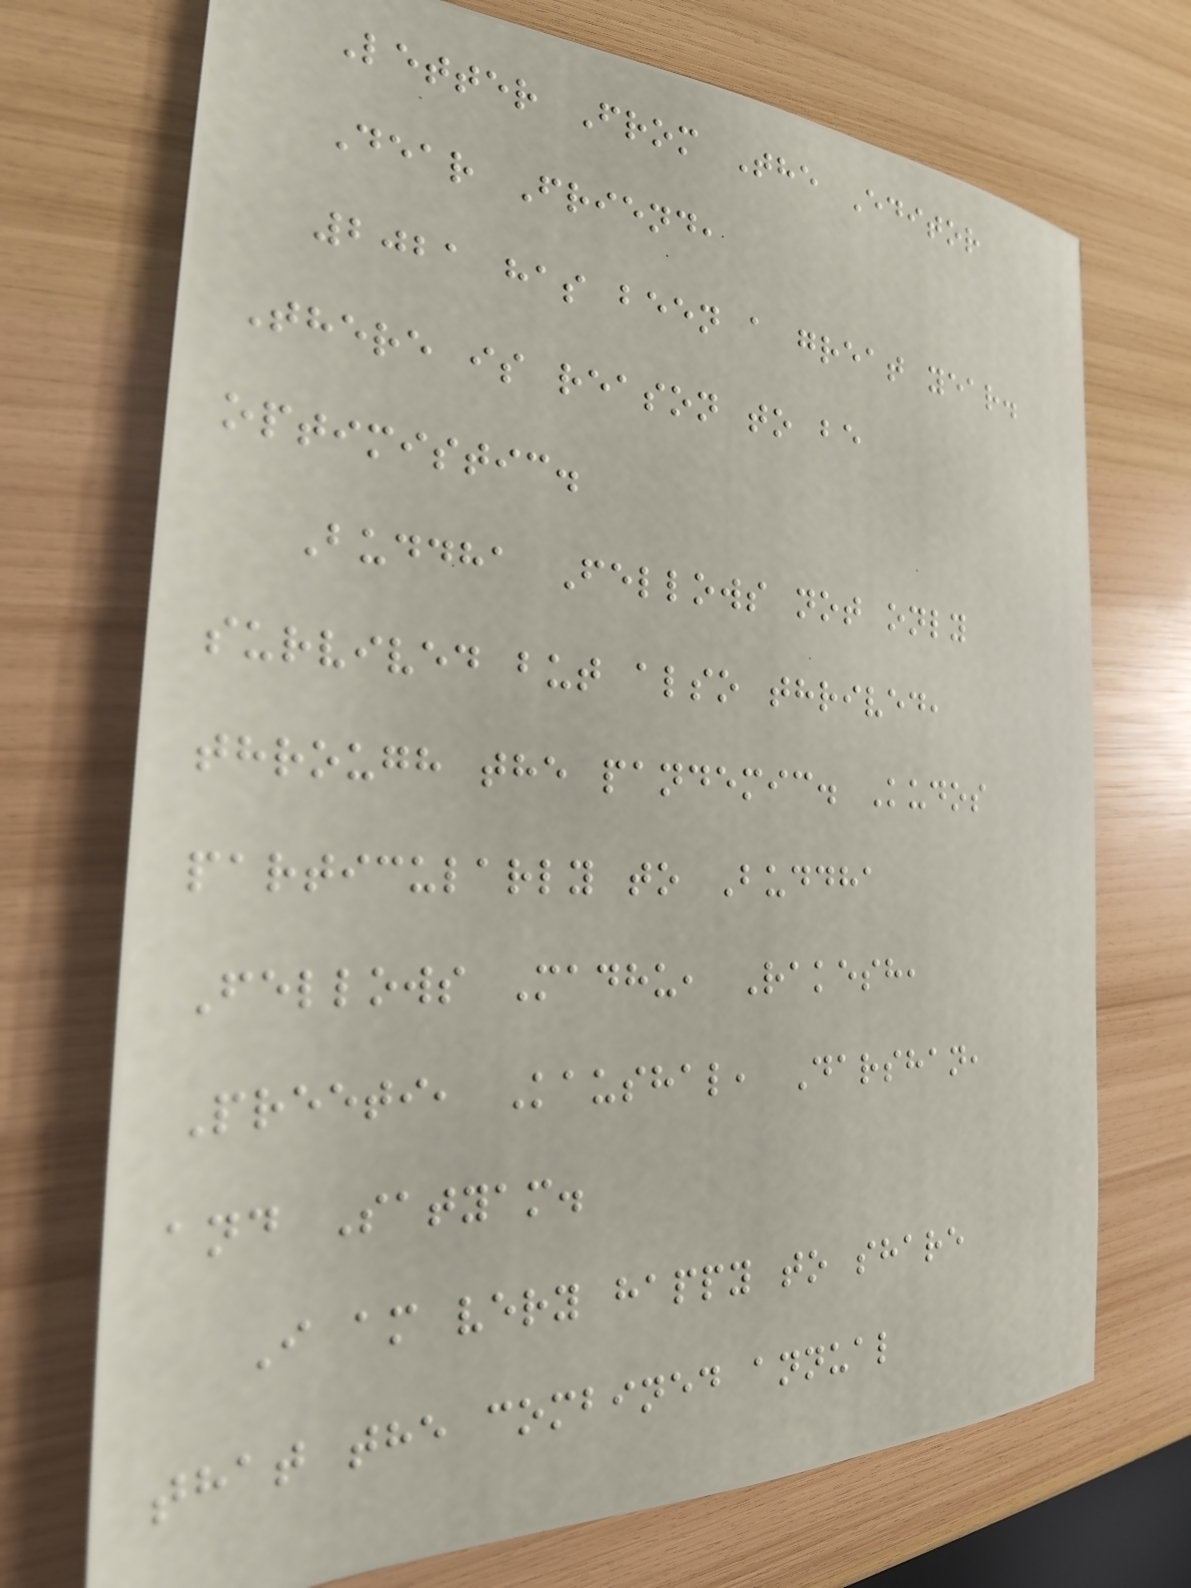Letter From The Editor
Dear Friend,
2021 has been a great year.
There is reason to be
optimistic.
Buddha Fellows not only
survived but also thrived,
through the pandemic. Kudos
particularly to Buddha
Fellows Madhu, Rakesh,
Preeti, Kaushal, Darshan,
and Satyam.
I am very happy to share
that the combined annual
